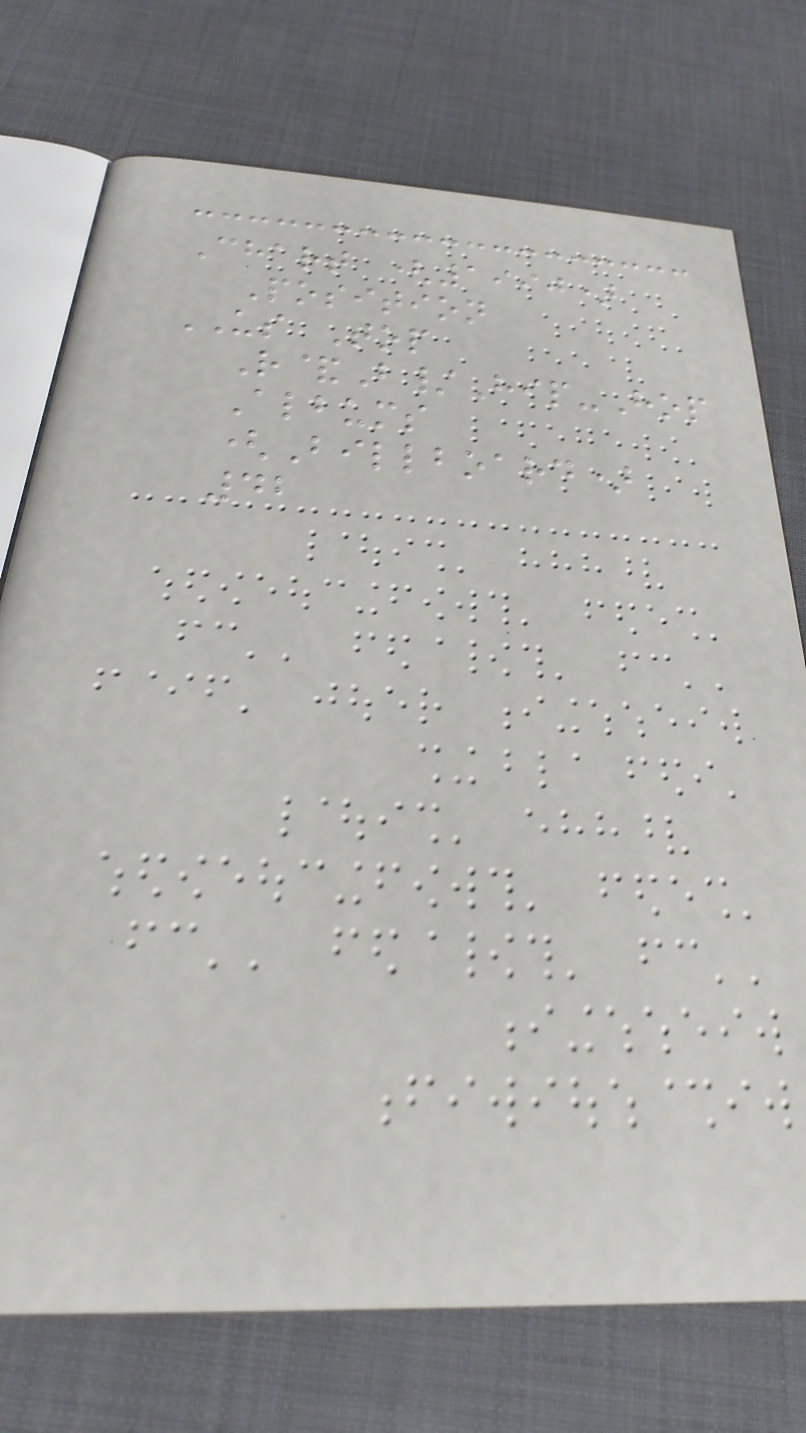Chart (1990)
Position
US Top
R&B/Hip-Hop
Albums
(Billboard)
42
